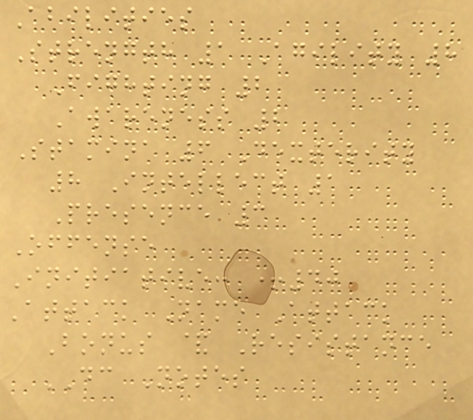Abilities
Strength 1 Agility 8
Fighting 2
Awareness 2
Stamina 6 Dexterity
8 Intellect 1
Presence 3
Offense
Initiative: +40
Attack Name Attack
Bonus & Resistance
DC Notes
